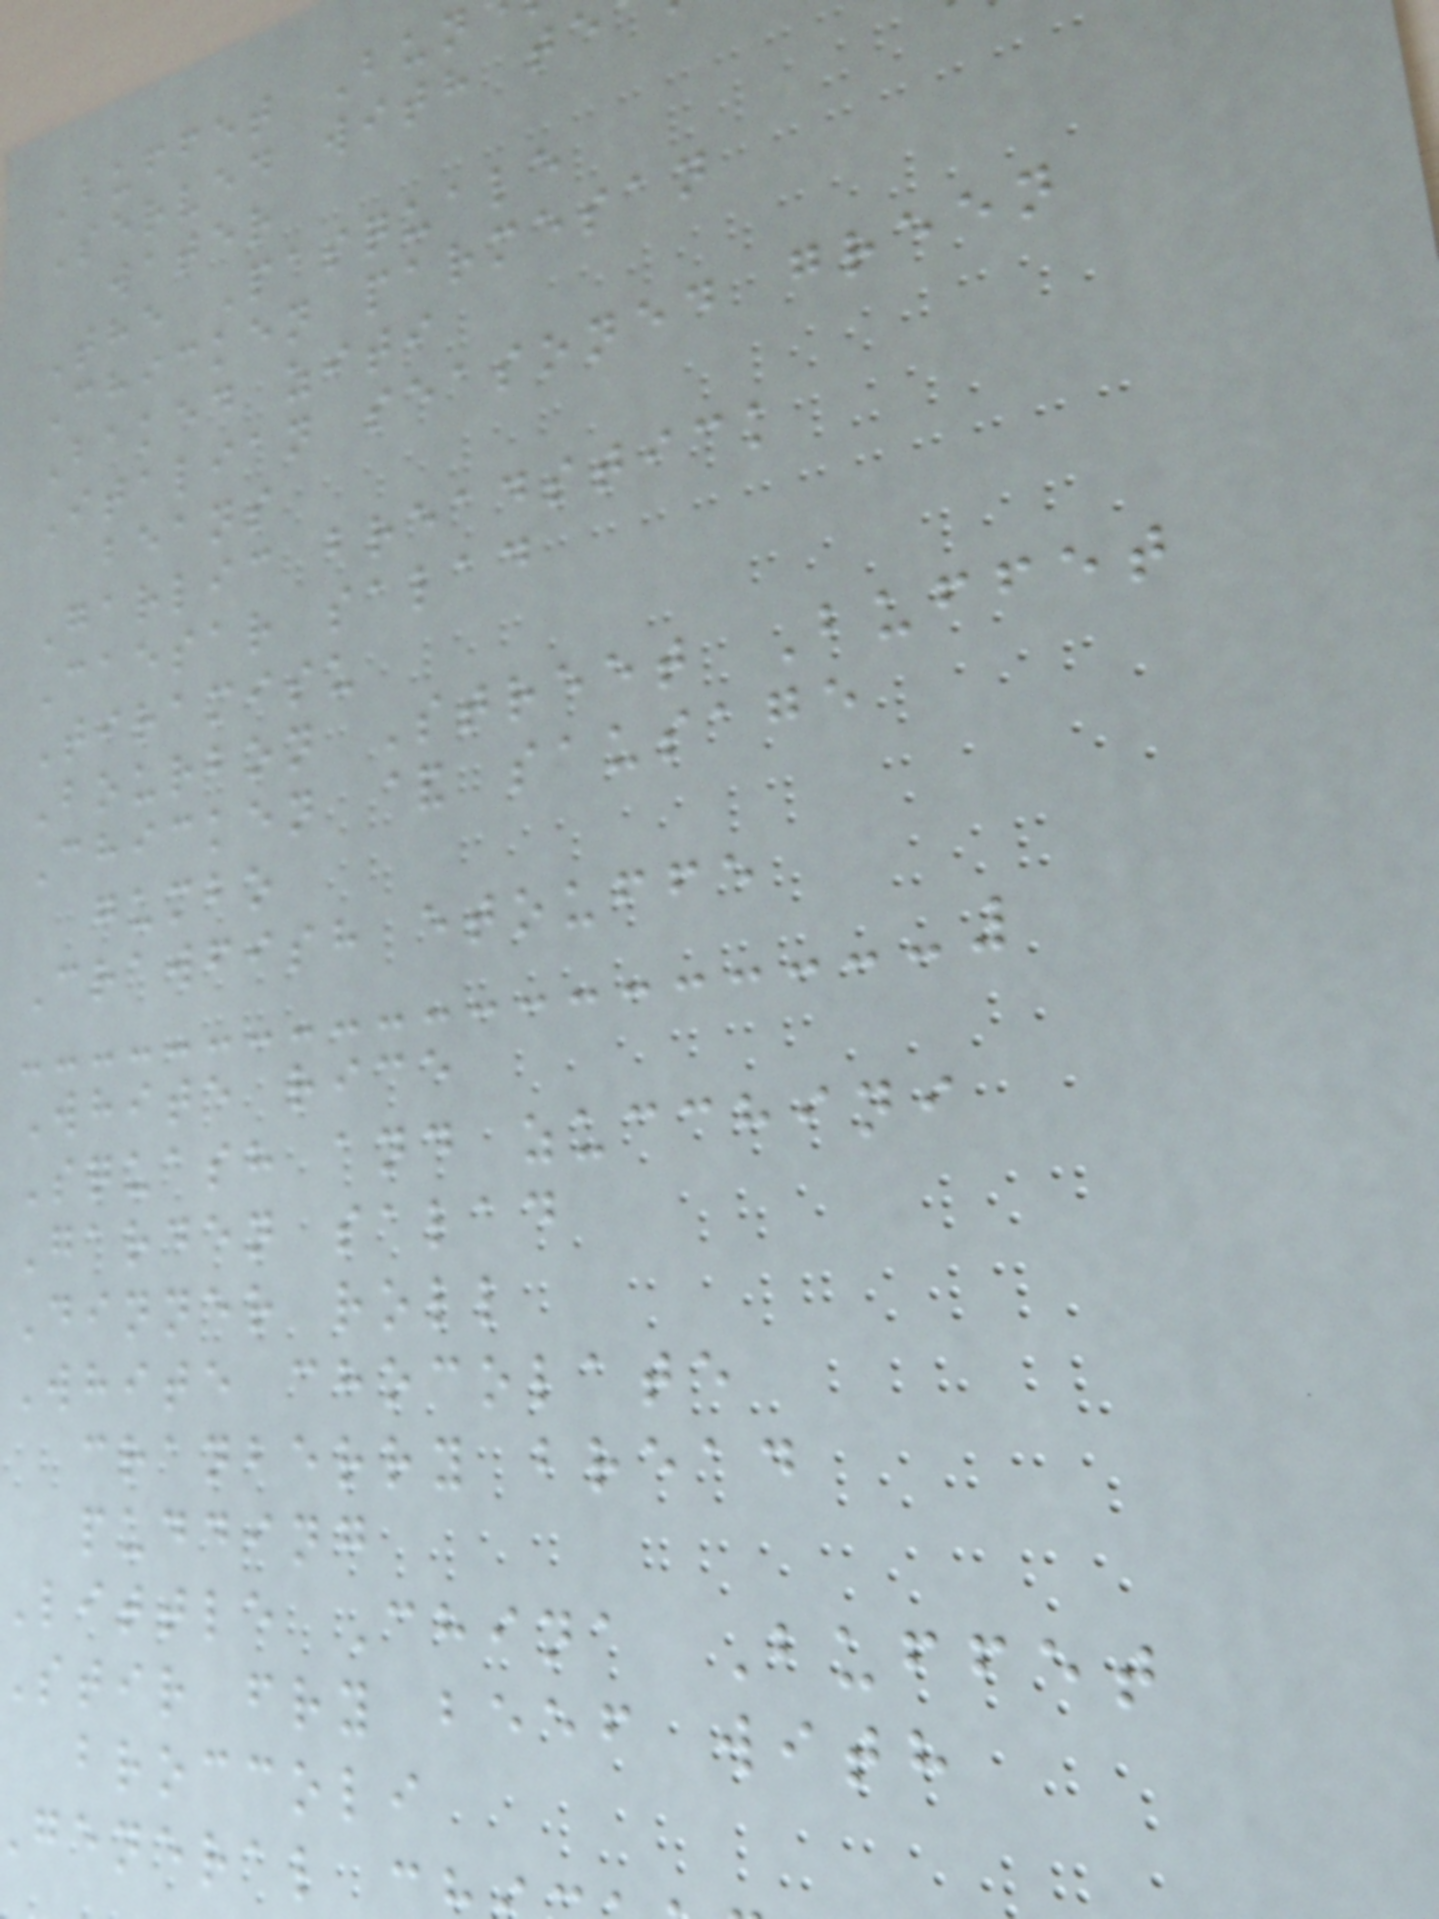Buffet Bun
Served with te
water
The Pasquale
Chicken parmesan
Baked ziti
Italian seasoned green
beans
Garlic breadstick
Caesar salad
Tiramisu
Bourbon Street Buffet
Chicken & sausage
gumbo
Crawfish etouffe
White rice
Squash and zucchini
Garden salad
Dinner roll
White chocolate
cranberry bread
pudding
Little China Buffet
Stir fry beef with
broccoli
general c
